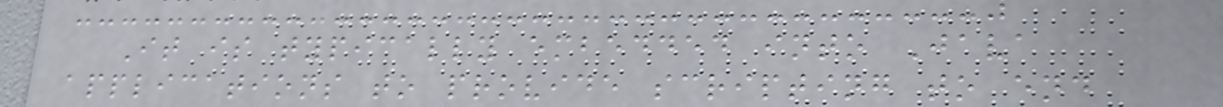It is typically embedded into Java
applications to provide scripting to end
